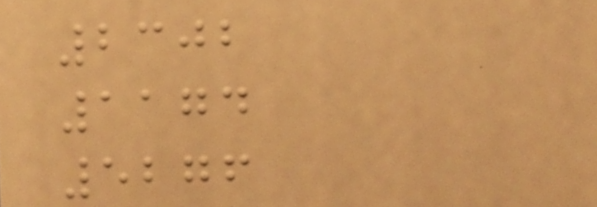2302
1174
5276
